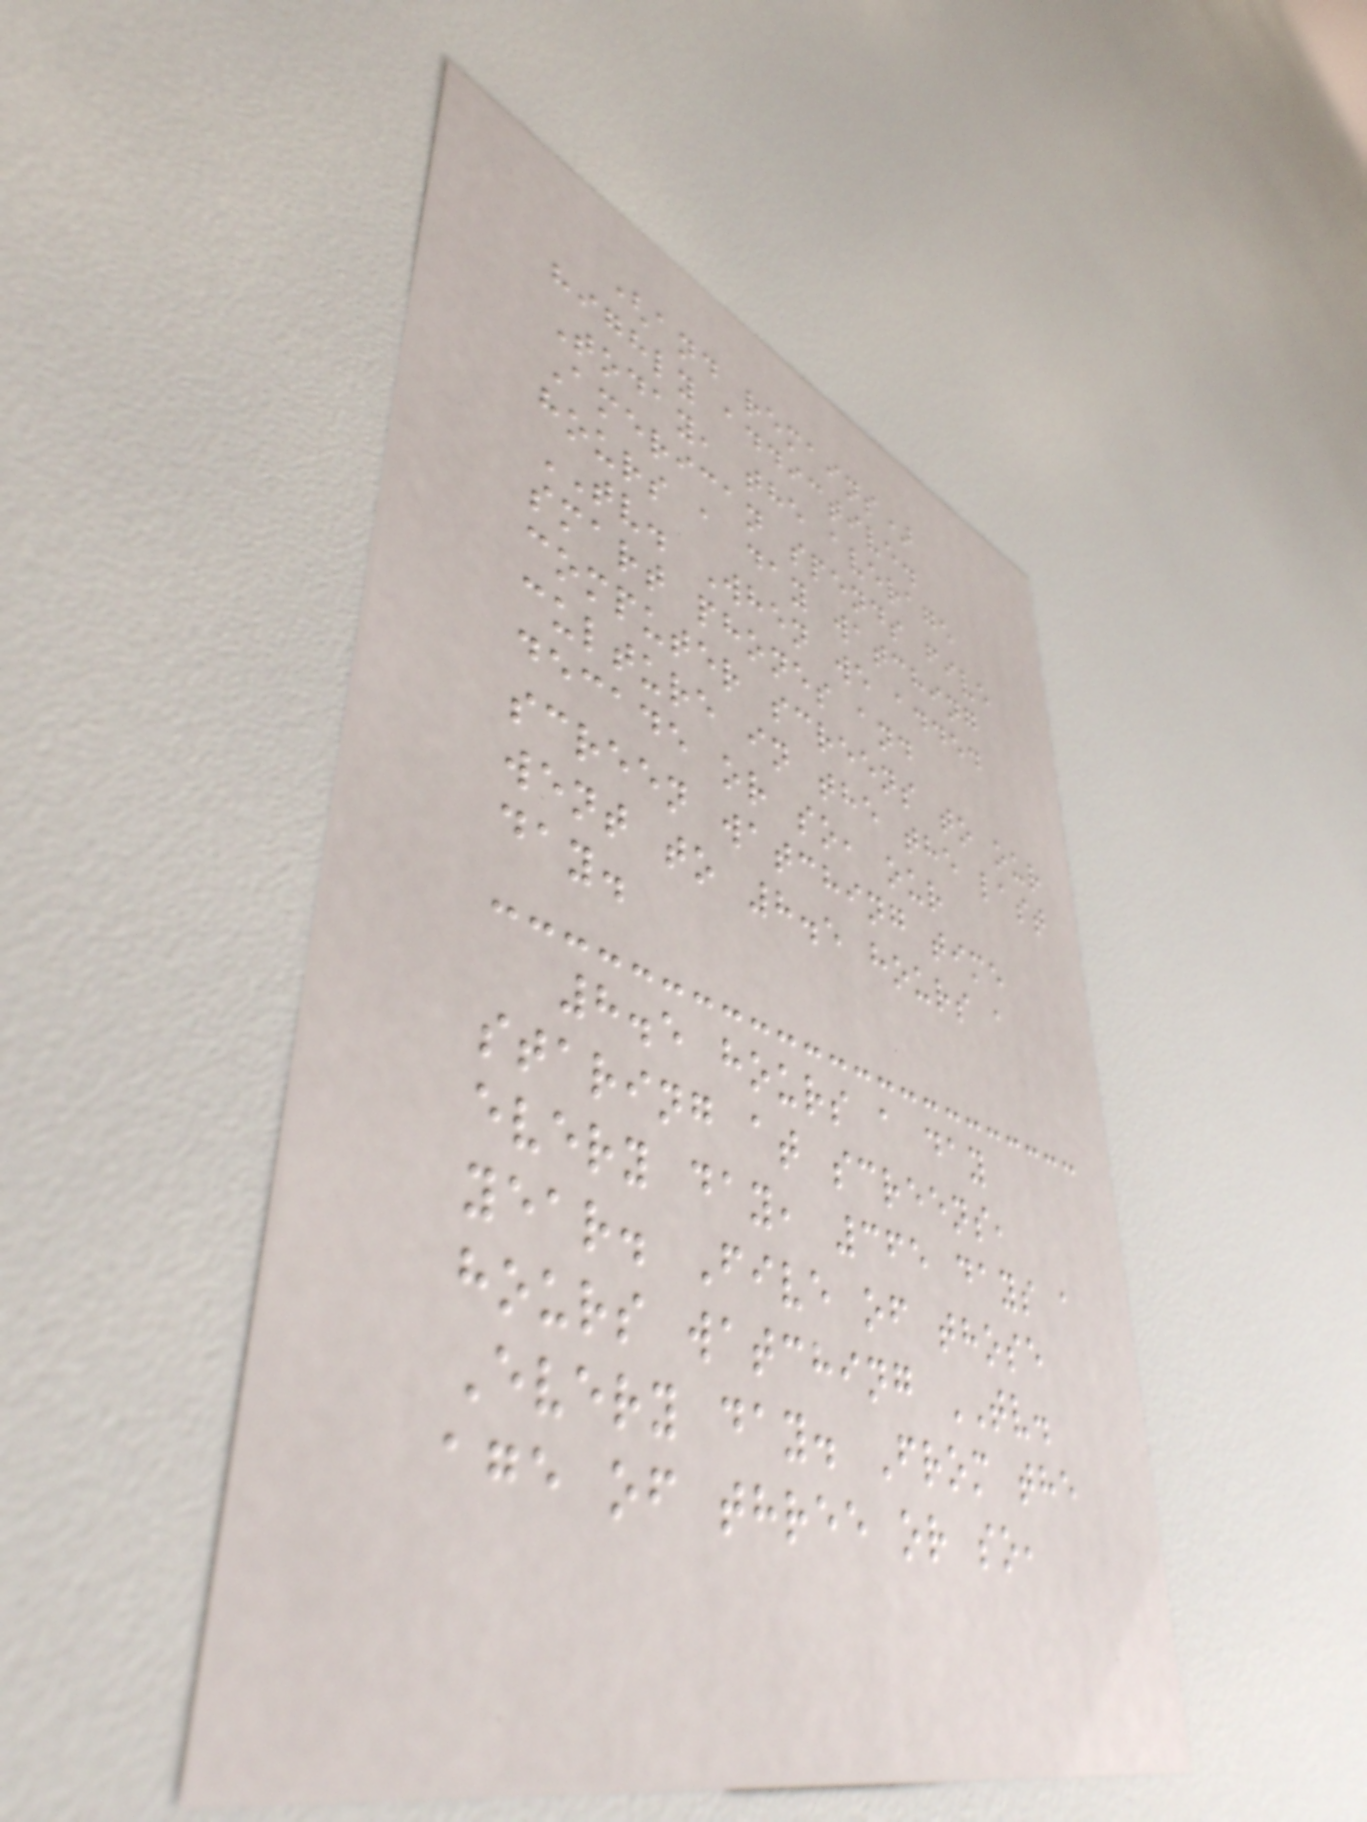(and remains)
highly addictive.
Today, the average
American spends five
hours a day watching
TV. When we added
smart phones and
computer screens to our
culture in the the last
decade or so, our
screen watching time
went to 8.5 hours a
day.
8.5 hours a day
staring at screens,
every day, 365 days a
year. Five of those
hours watching TV.
Every day. From the
age of three or so,
